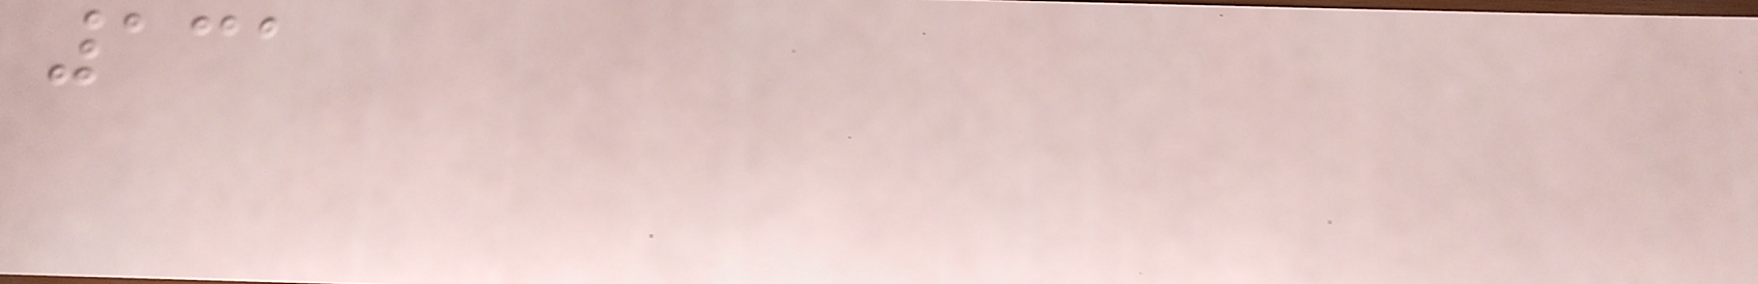131
